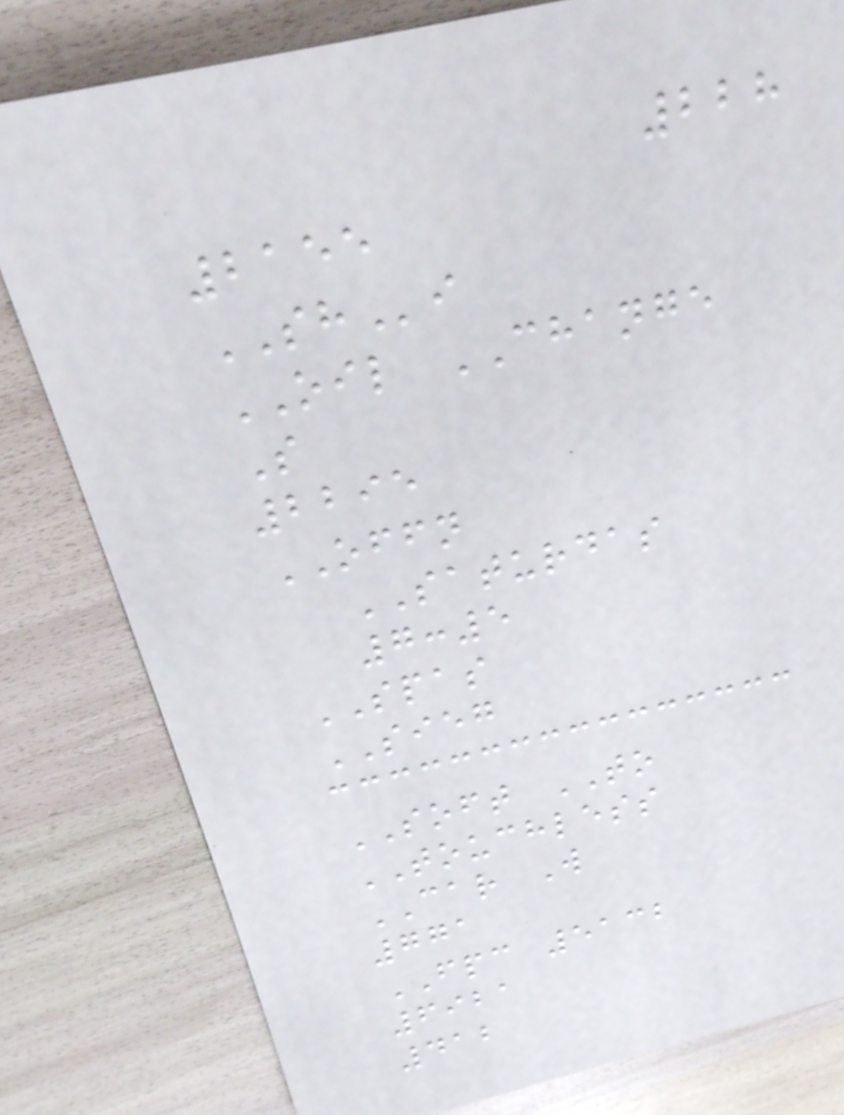228
2155
SHi
OIL CHANGE
S
2295
OFFN
SATURDAS
7:5
SPAS
SIEG
SOFT TO
TOUCHLESS
CAR W
771
FPC 5132
6921
412
